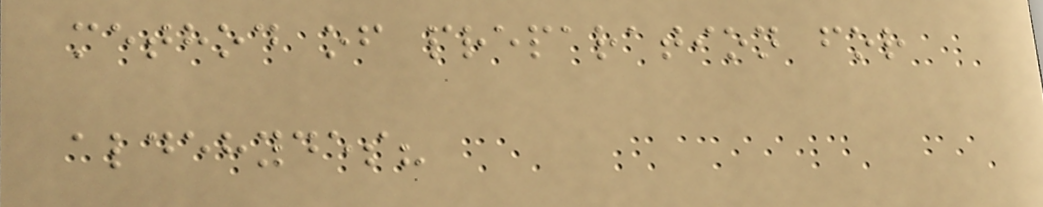method of preparation for
aldehydes?
